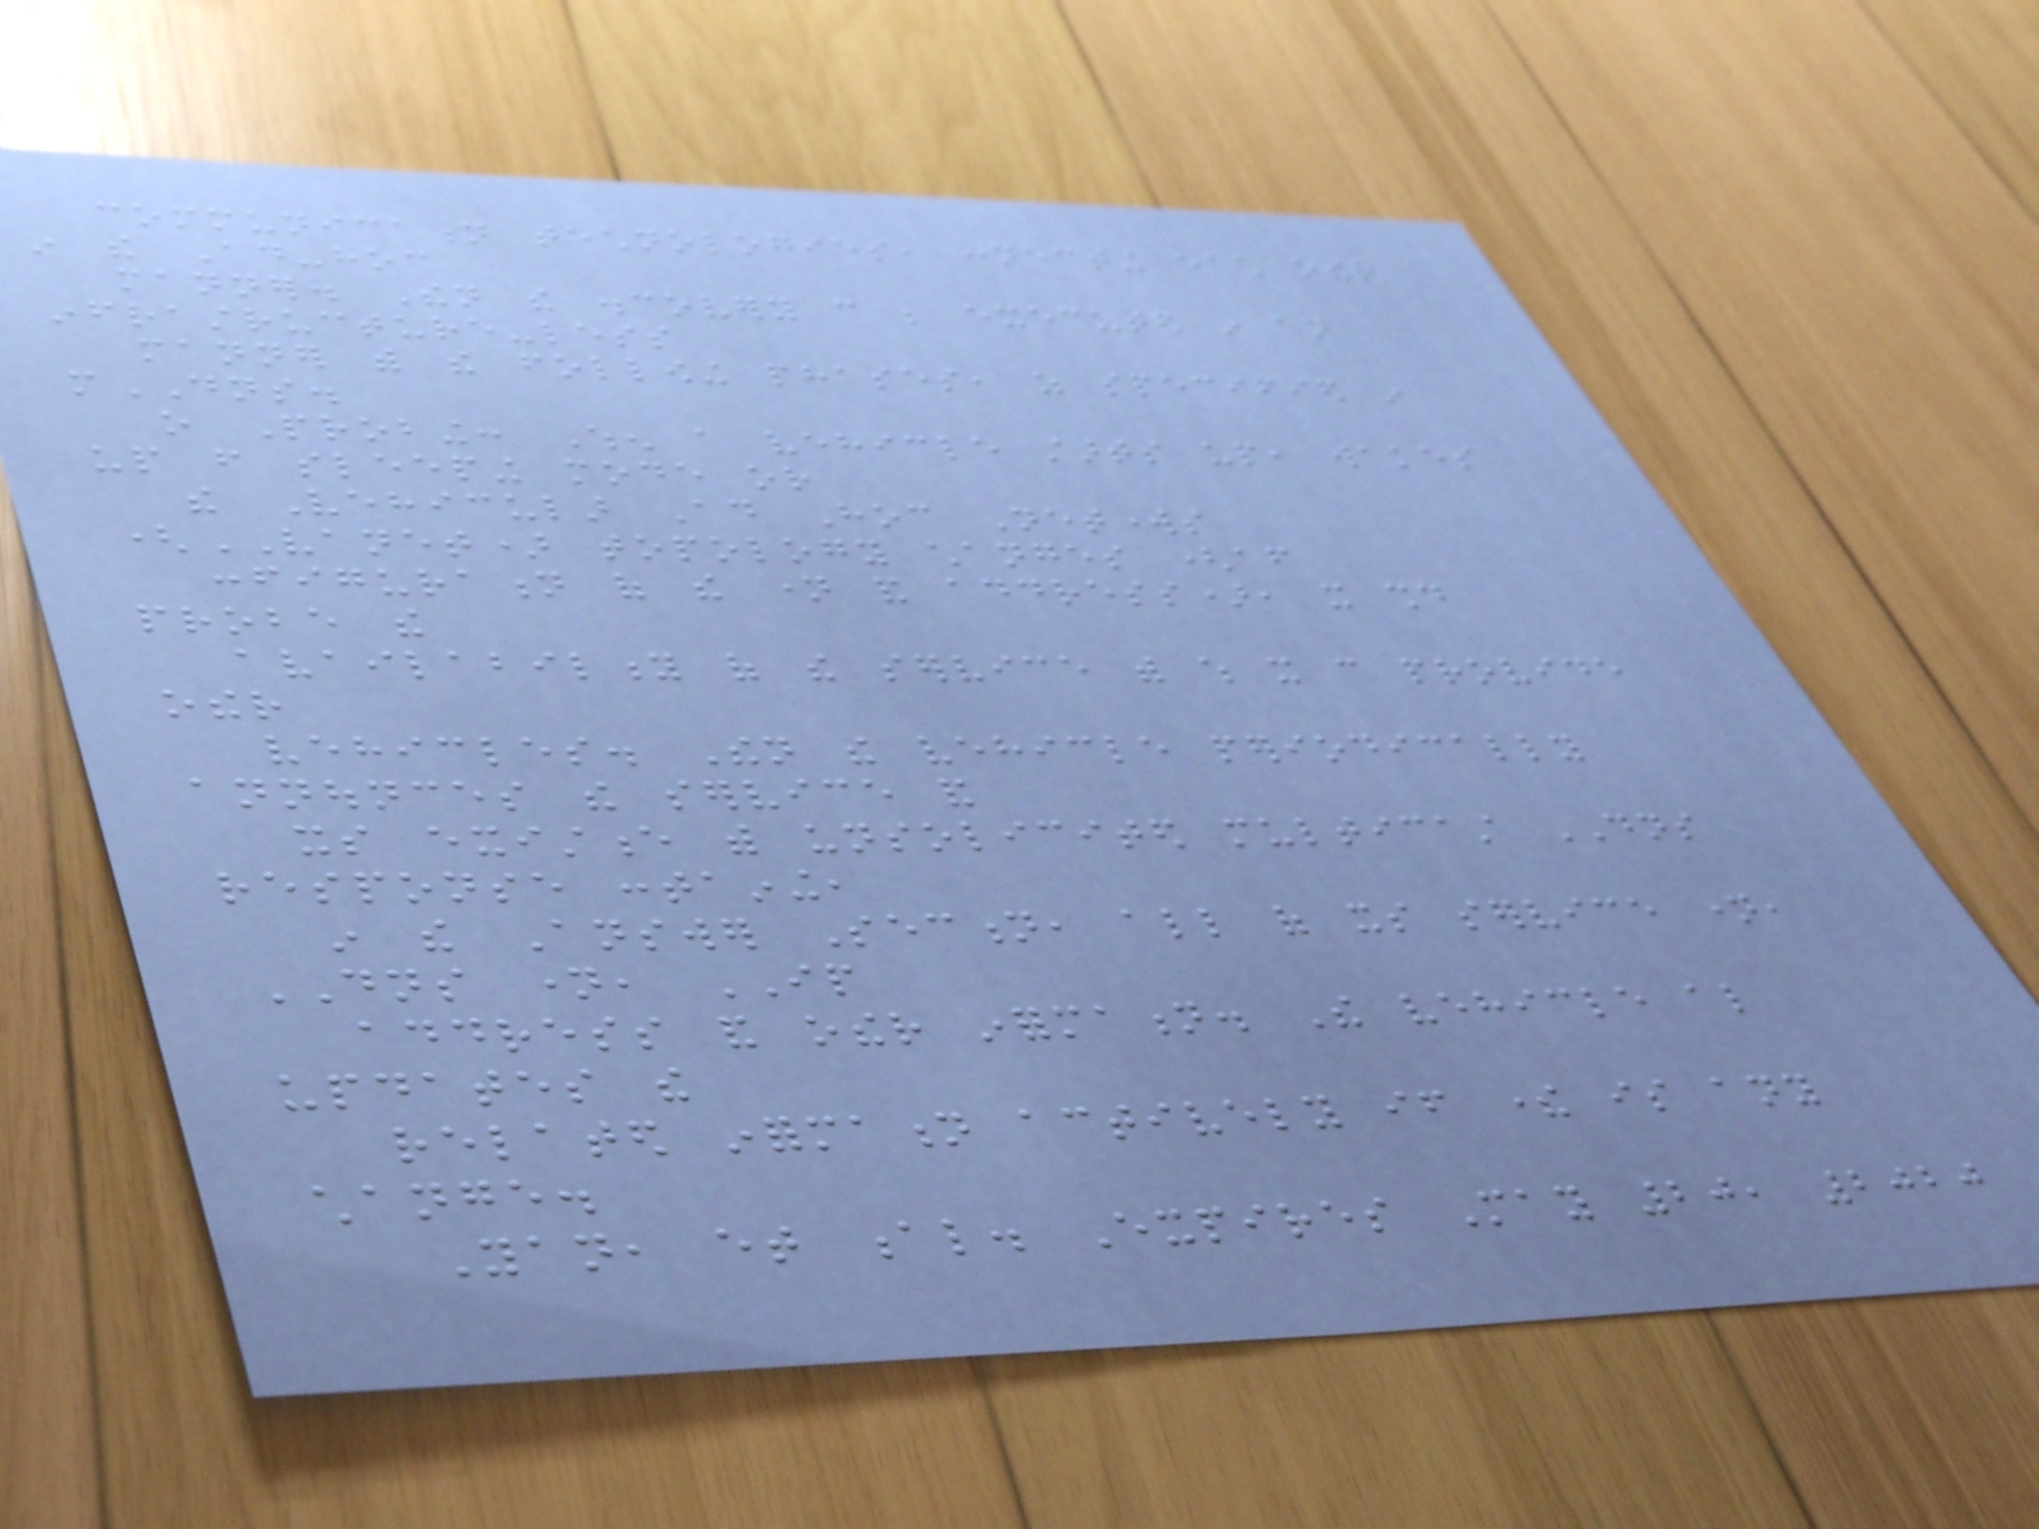communication technologies, connecting each other
in the Ad-hoc
manner. Then the discovery can be executed in an
infrastructure-less
manner with the following phases, as specified in
mDNS.
o Probing: When a vehicle starts up, wakes
up from sleeping mode or
the Vehicular Ad Hoc Networks
(VANET) topology changes (after
configuration of the name and address), it should
probe the
availability of the service with which it can provide
other
vehicles. Then the vehicle periodically
announces the service and
its existence with unsolicited multicast DNS
response containing,
in the Answer Section, all of its service name,
DNS name, IP
address and other information. The vehicle also
updates the
related information actively if there is any
change.
Yan, et al. Expires May 20, 2020
